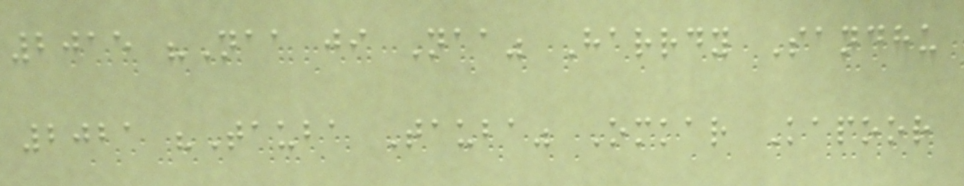2015 "Naa ji Naa" Harrdy Sandhu
2021 "Tauba Tauba" Omkar Kapoor
